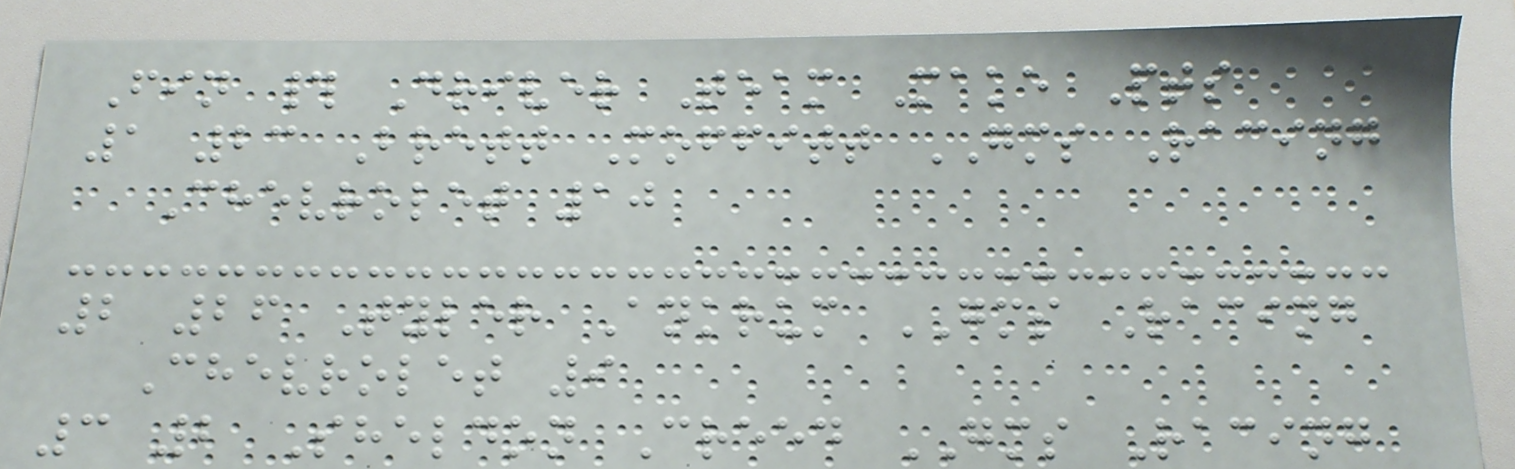Fin # Driver Team Make Pts
1 23 Brett Moffitt GMS Racing
Chevrolet 10
2 26 Tyler Ankrum GMS Racing
Chevrolet 9
3 2 Sheldon Creed GMS Racing
